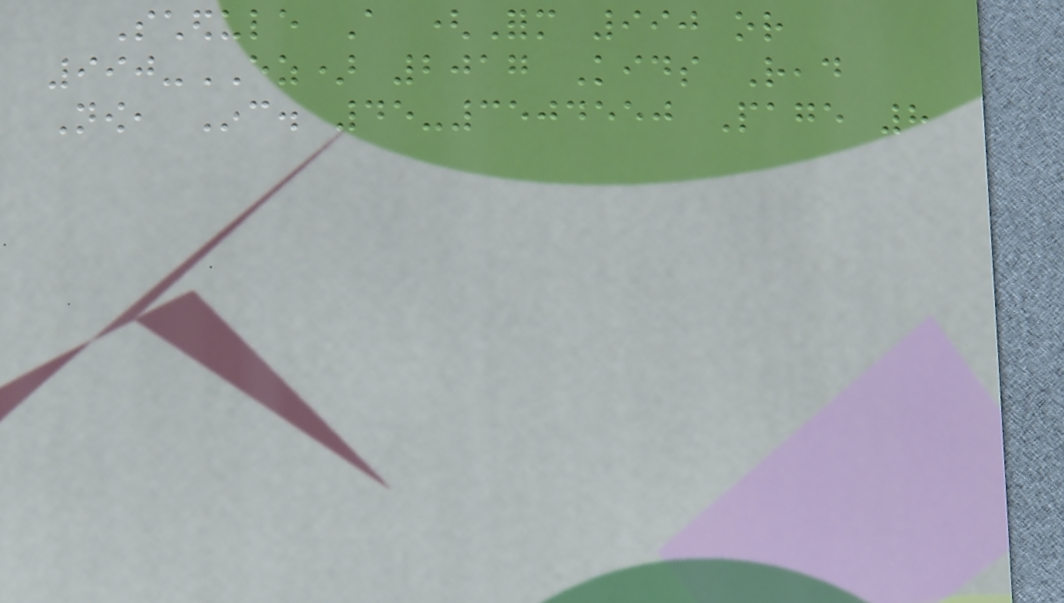Schedule A (Form 990 or
990-EZ) 2017 Kids Read
Now, Inc. 45-3504550 Page 8
